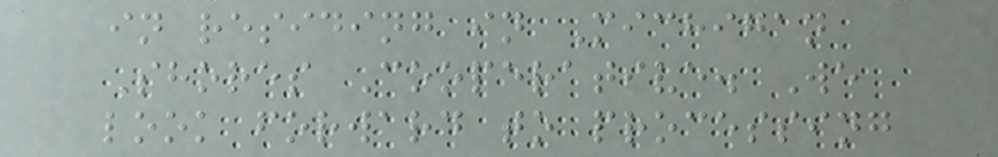in residing in Michigan
Shores Cooperative. We
look forward to processing
